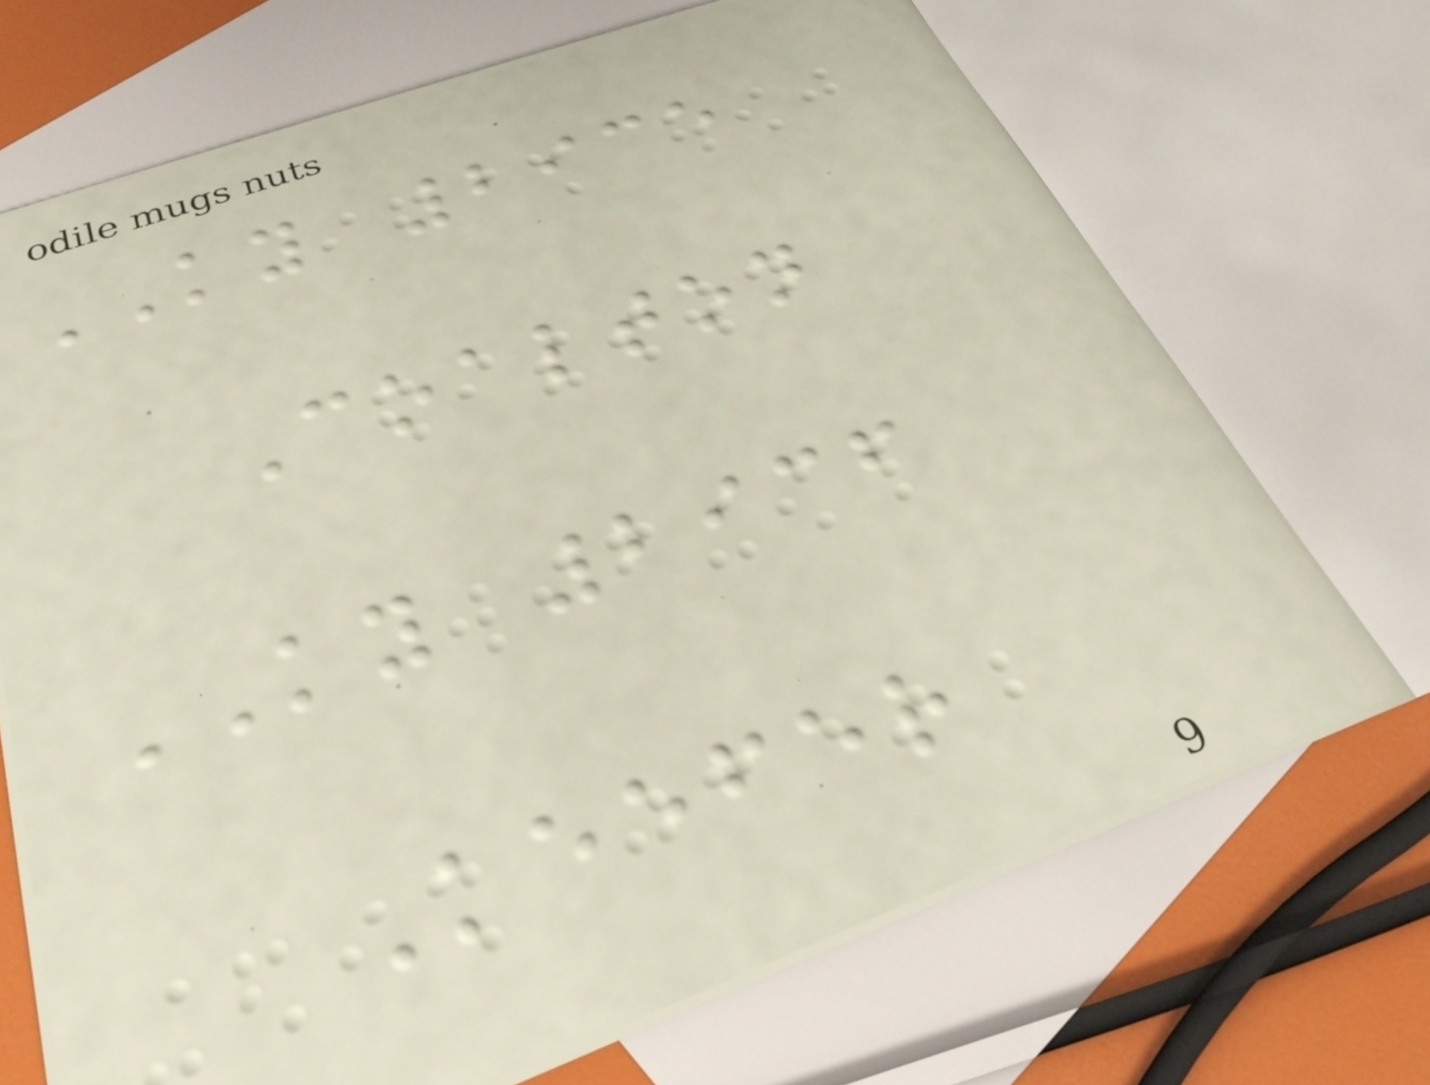KY 2935
Coalton
KY 2936
Keefer
